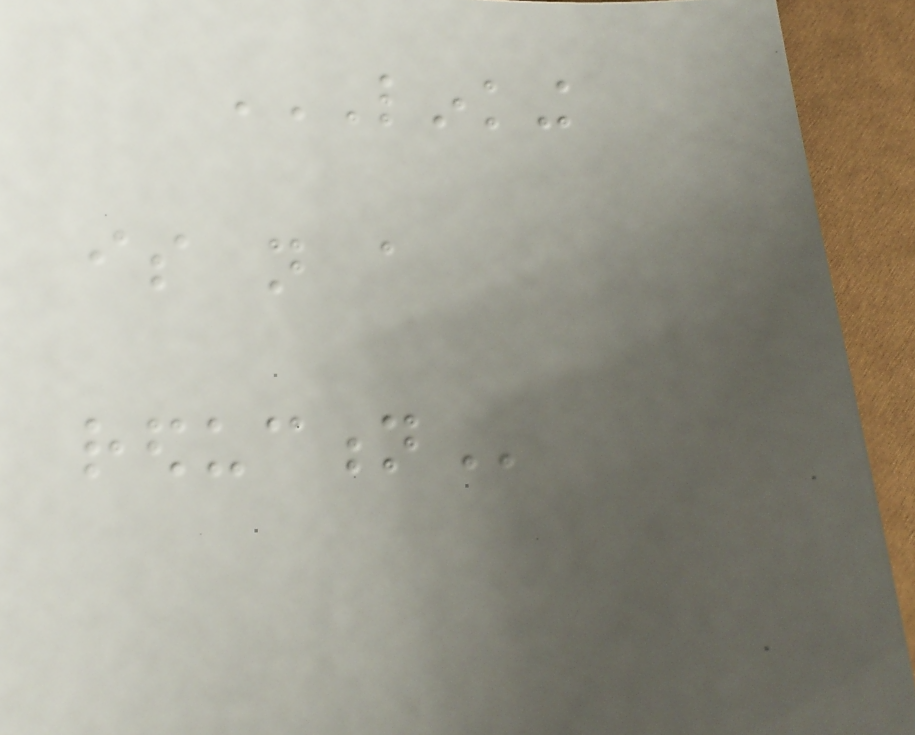LINKING
IS NOT A
REDUCTION
